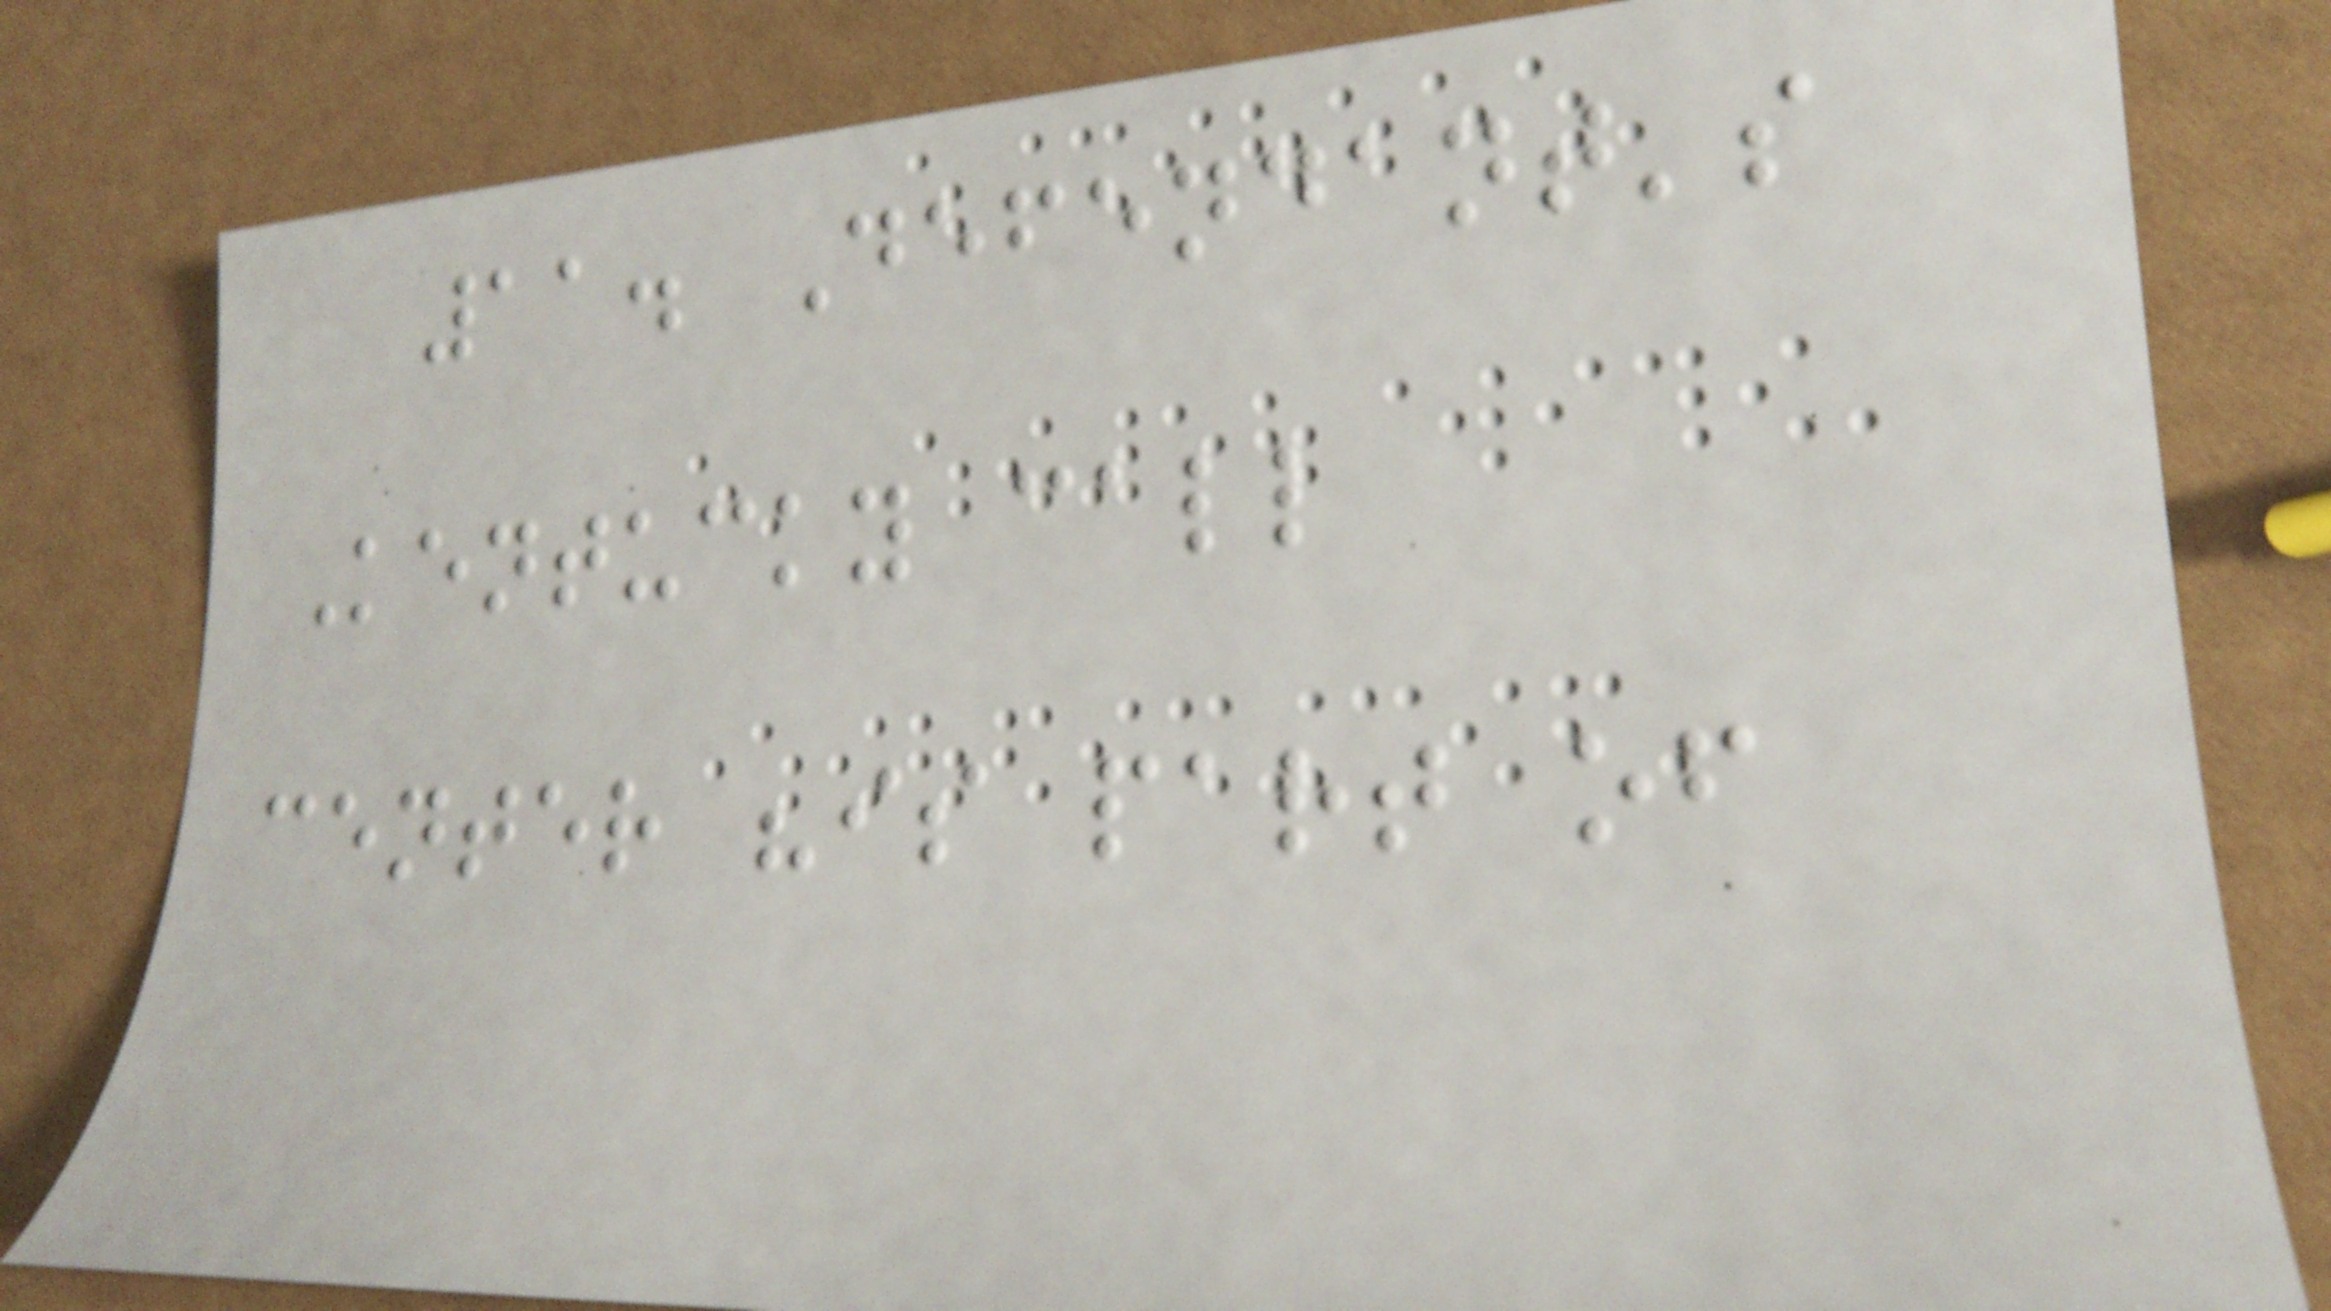11. Defendant's
Kentucky call
center "is part of
